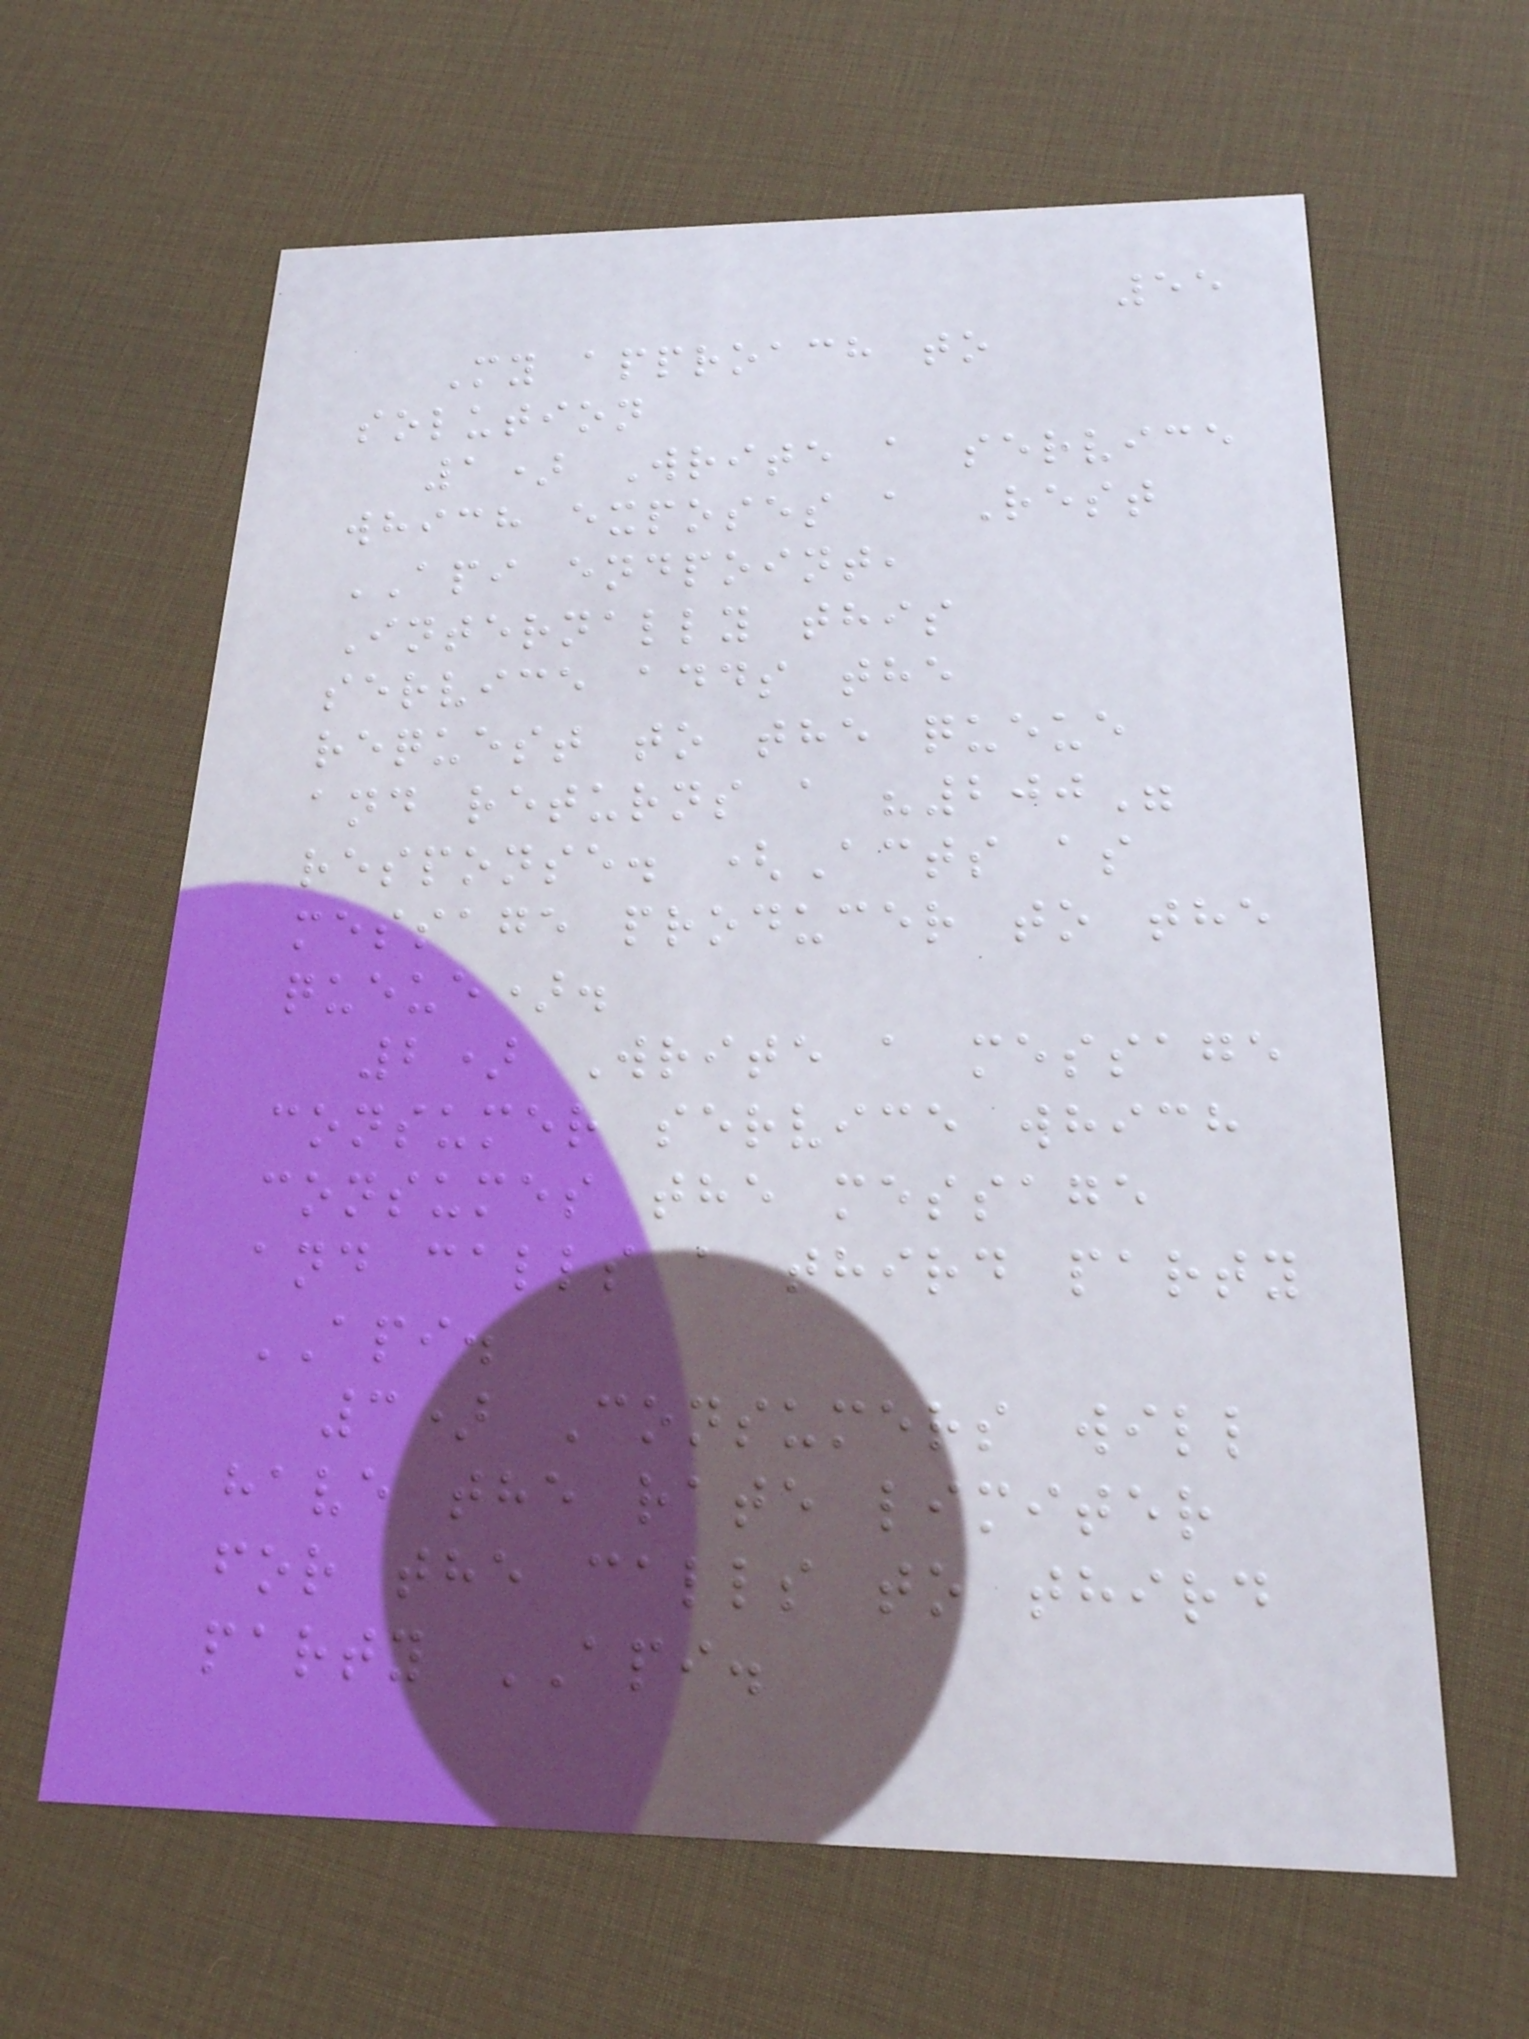55
My approach to
solution
1) Write a service
which exposes a Rest
API endpoint,
Internally this
service adds the
request to the queue
and returns a "200"
response. (Acts as
message producer to the
queue).
2) Write a message
consumer service which
consumes the message
and calls a third party
API.
3) Consumers will
have the rate limiter
for the calls to third
party API.
